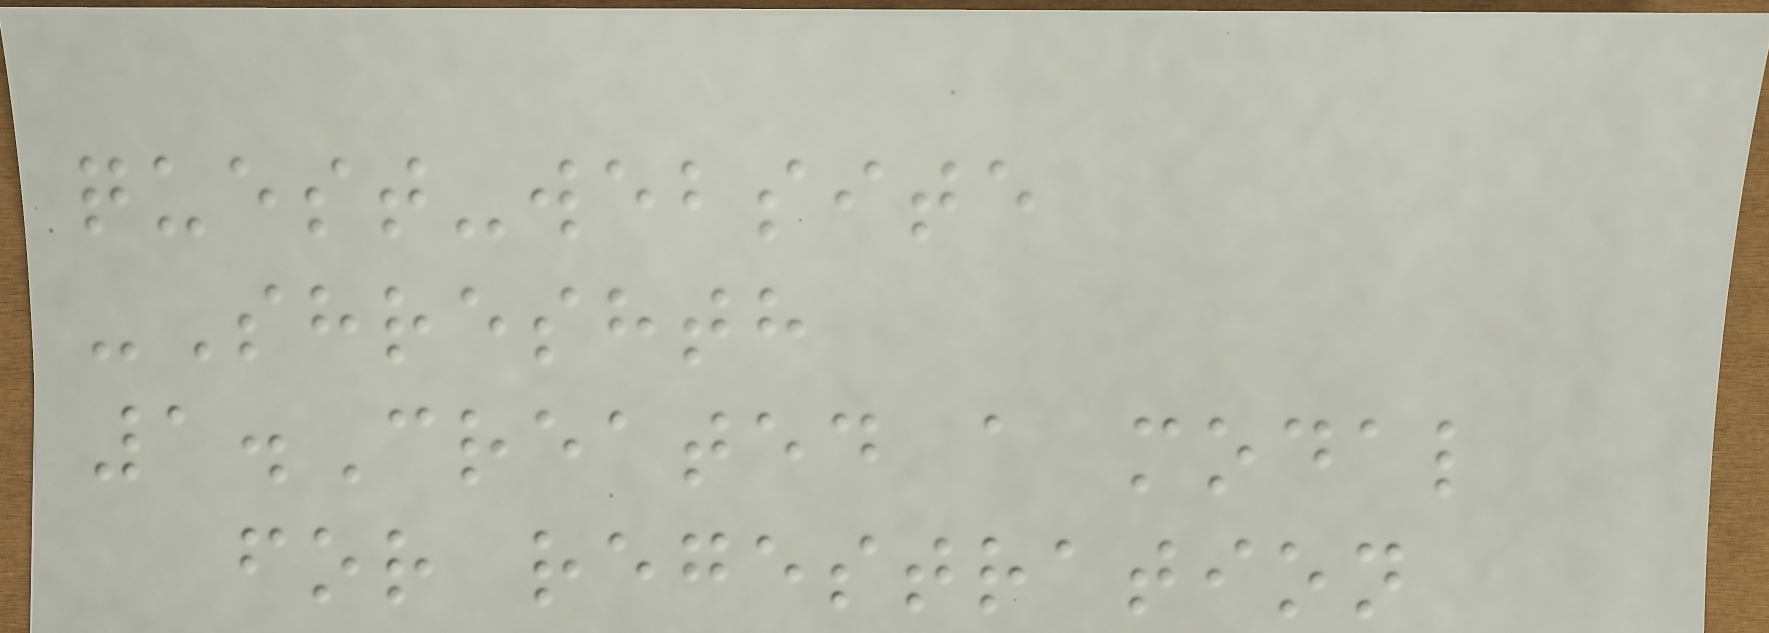quest-website
-Shreshth
1.Created a modal
for regestration
